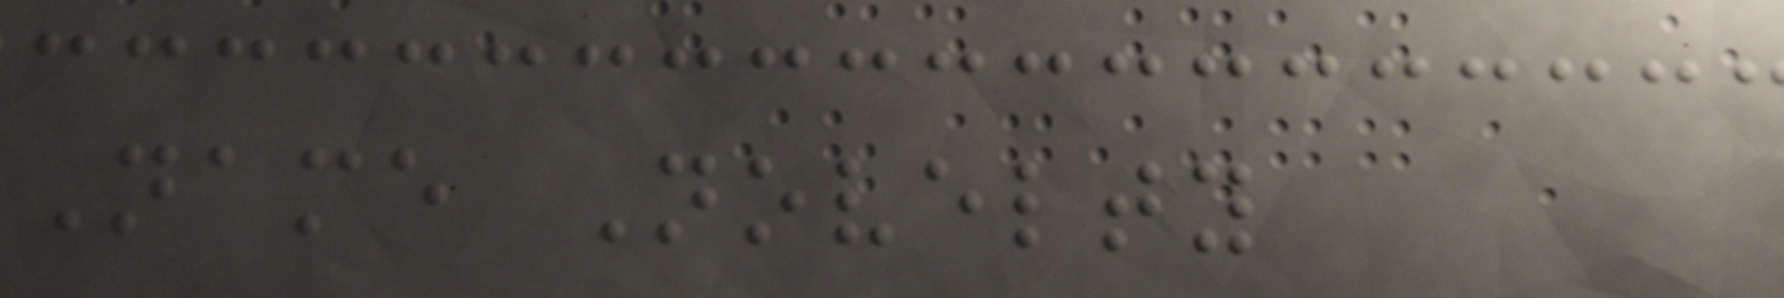Name Novelty
